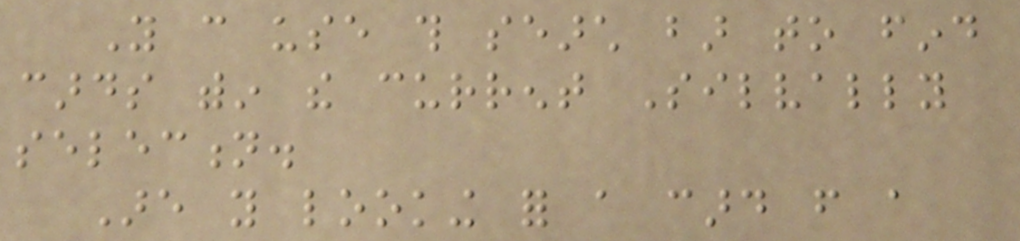You can use this search bar to find
cards within the current Silvally
selection.
Are you looking for a card from a
